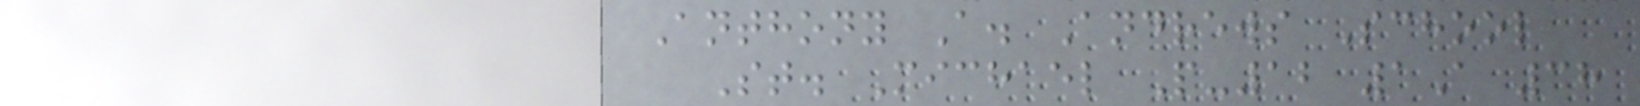Anthony A. Andrews School
St. Michael P-12 1A 38
